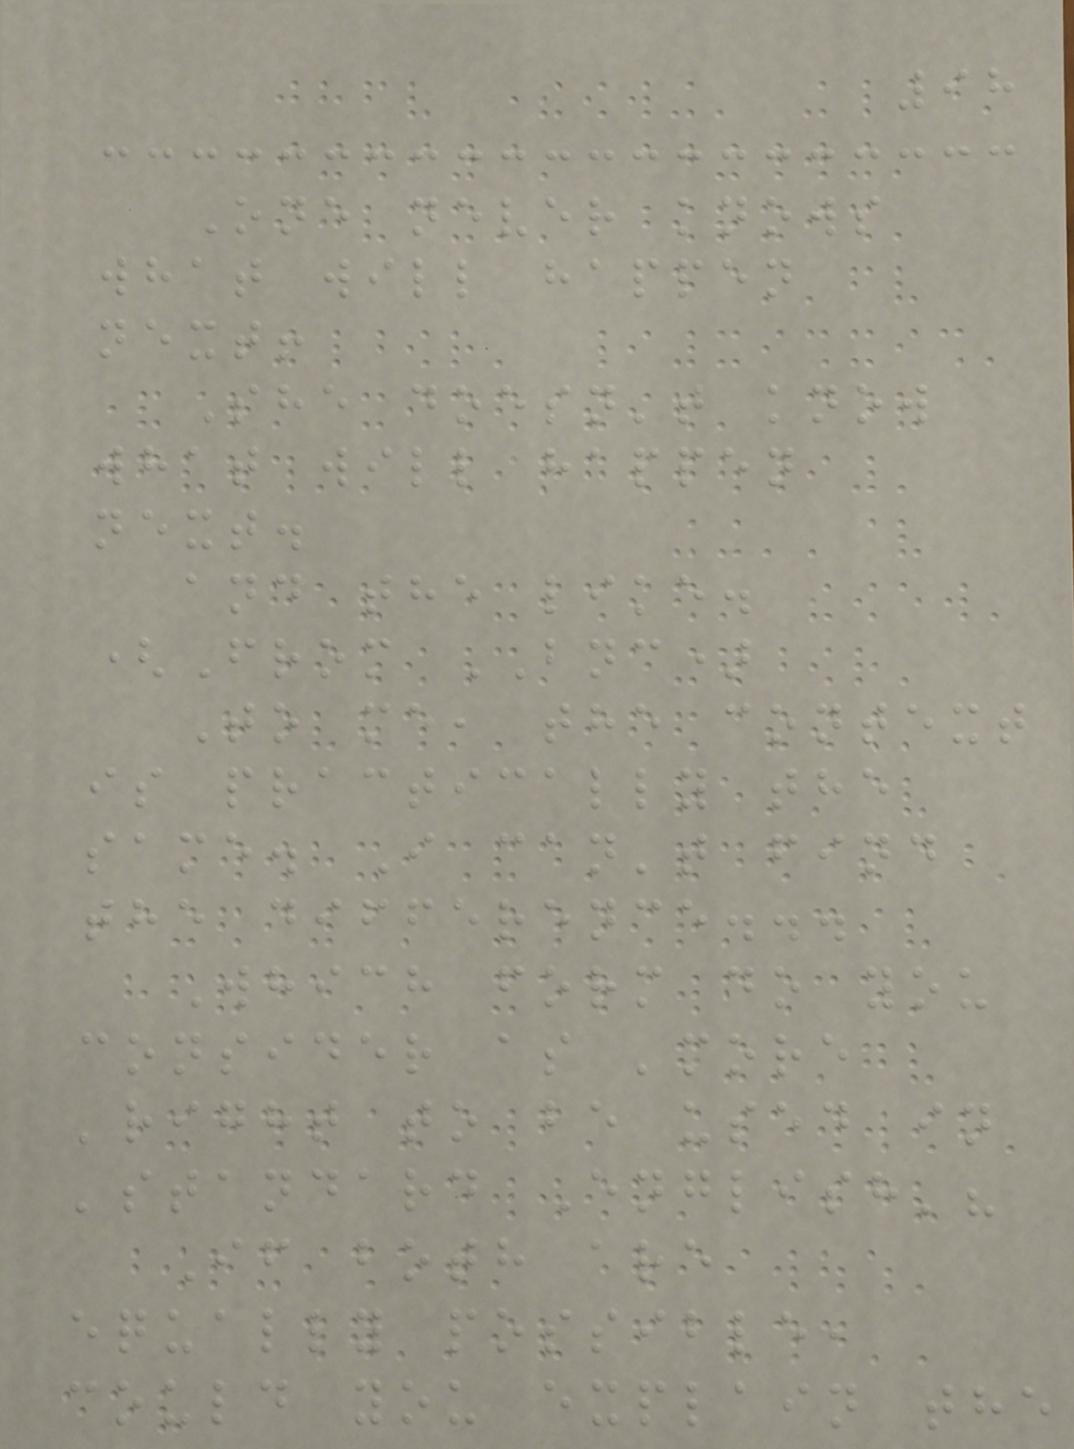98
One never knows
what will happen
next!
She doesn't know
what will happen
next.
and the like.
(From BNC)
To me, the context
is practically the
same. I can't find
the difference...
Which form do you
consider as 'more
'right to be used in
'standard English'?
If both are
equally possible,
could you explain the
